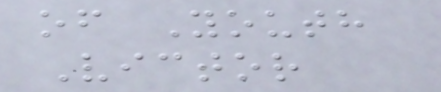of Youth
Victor
